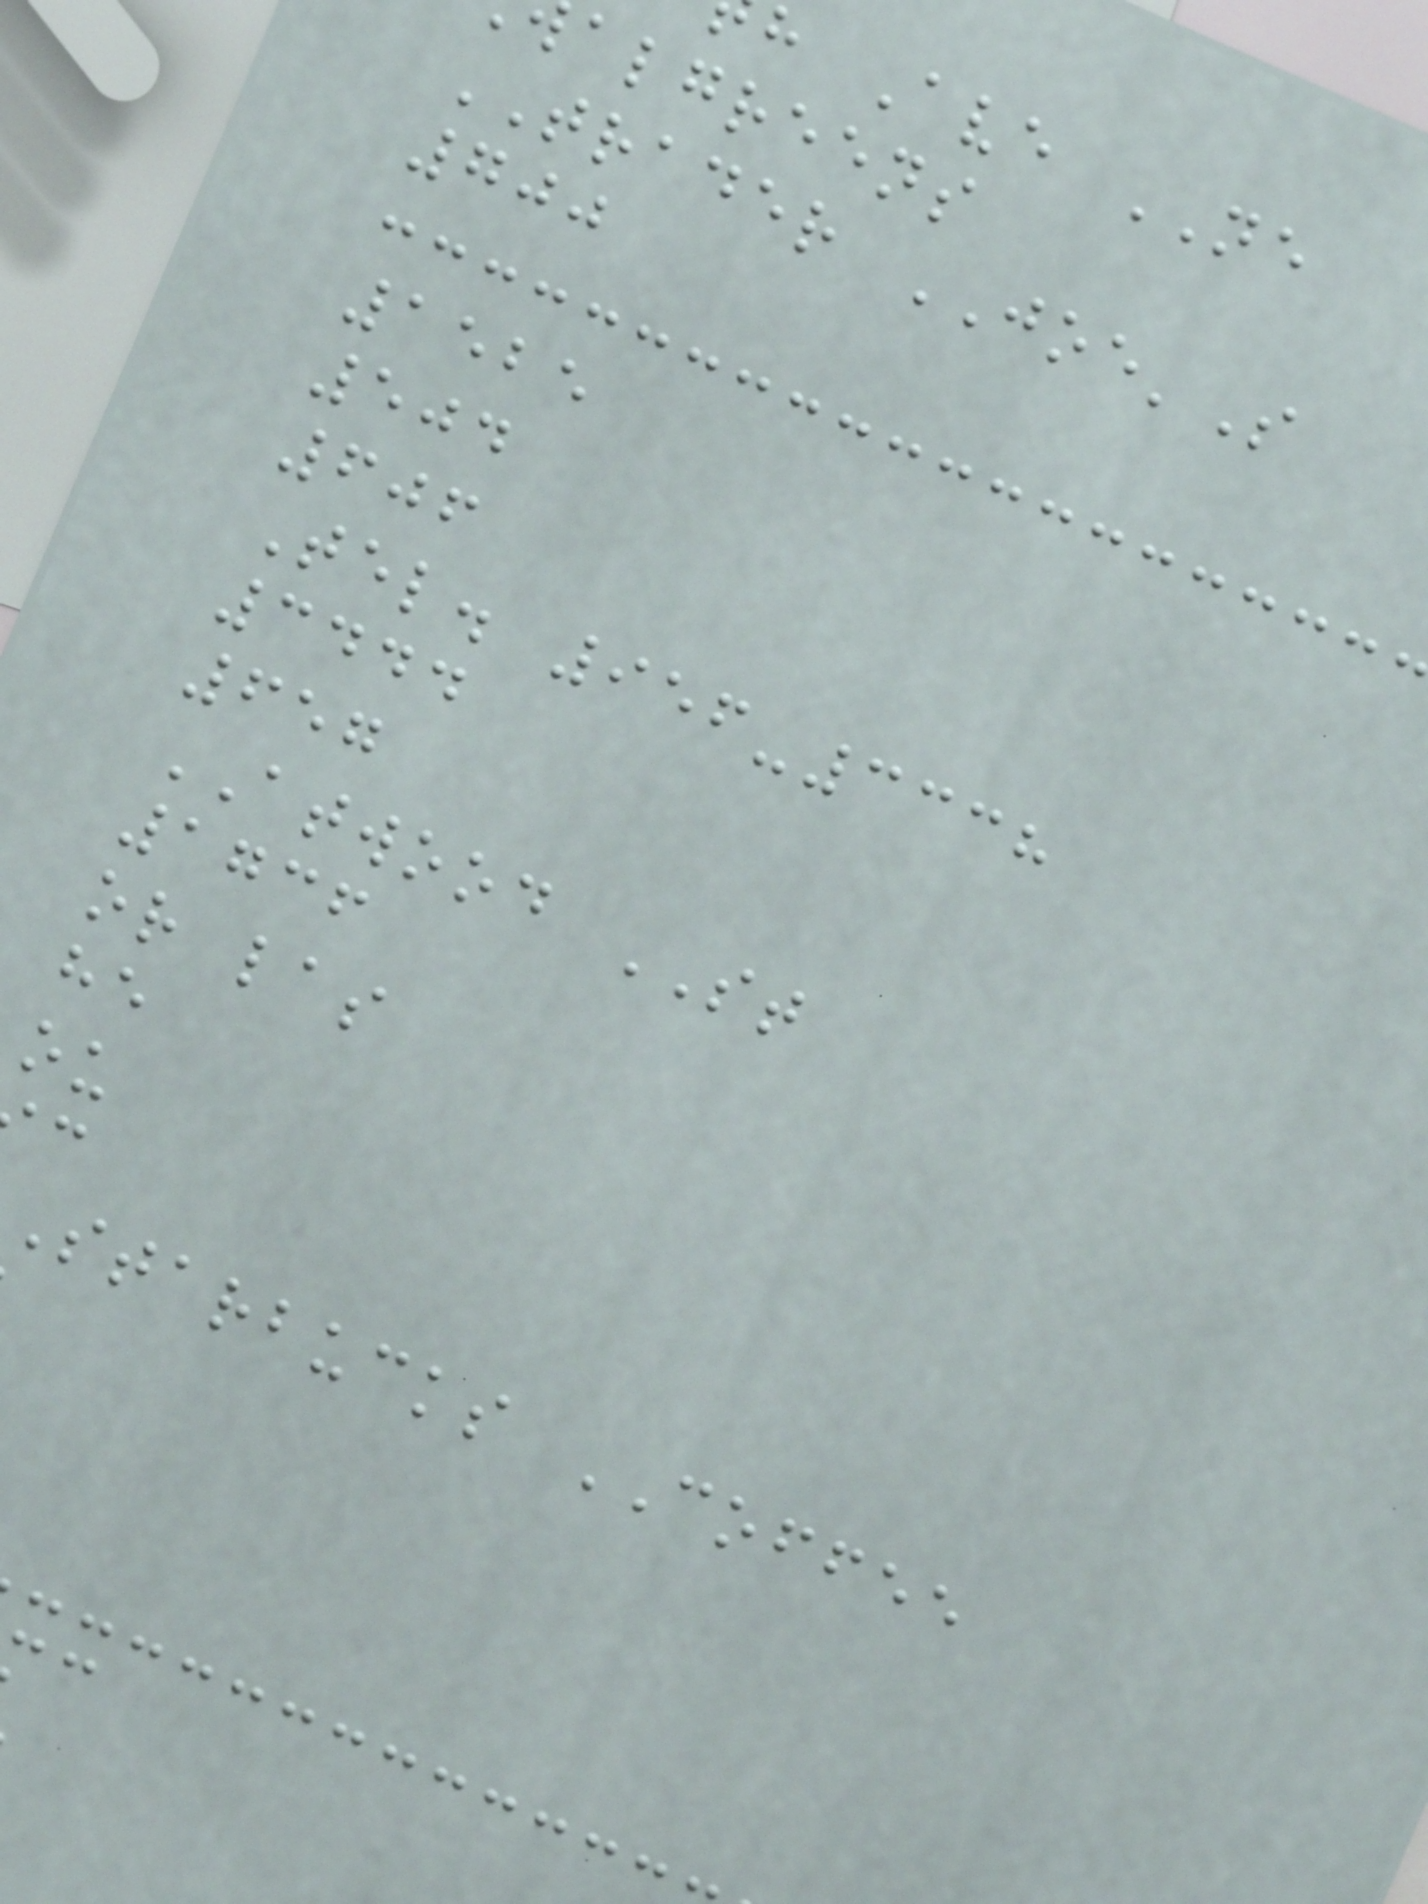h Ave NE
algreens
TRADER JOE'S
700
1525
504
606
Tel. 956-3338
3444
657
ATWOOD ST
1736
or las
he
ou
starbucks COFFEE
